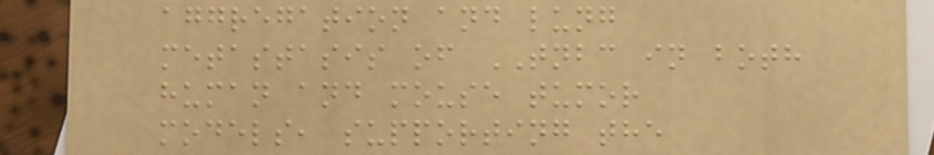aggregation and lung
metastasis of TNBC in both
human and mouse tumor
models, supporting the
